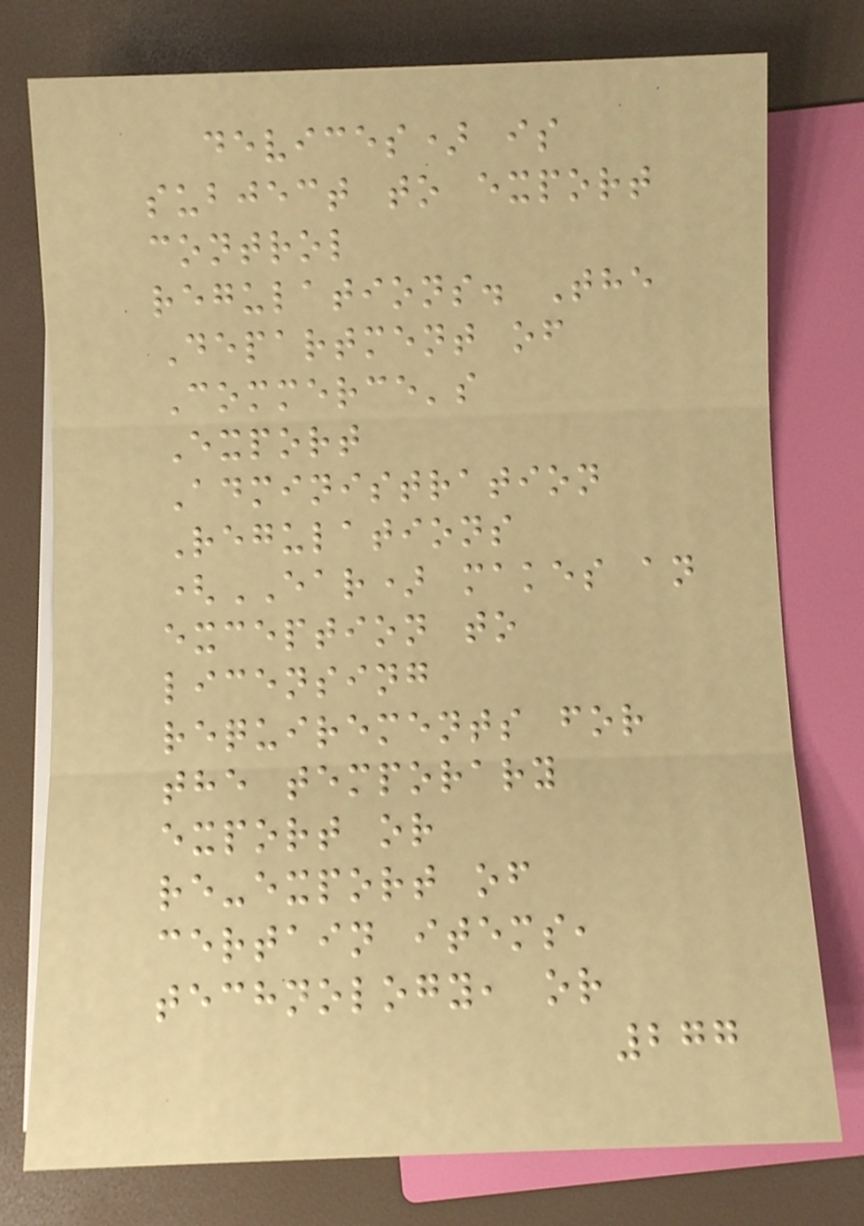devices) is
subject to export
control
regulations. The
Department of
Commerce's
Export
Administration
Regulations
(EAR) makes an
exception to
licensing
requirements for
the temporary
export or
re-export of
certain items,
technology, or
277
